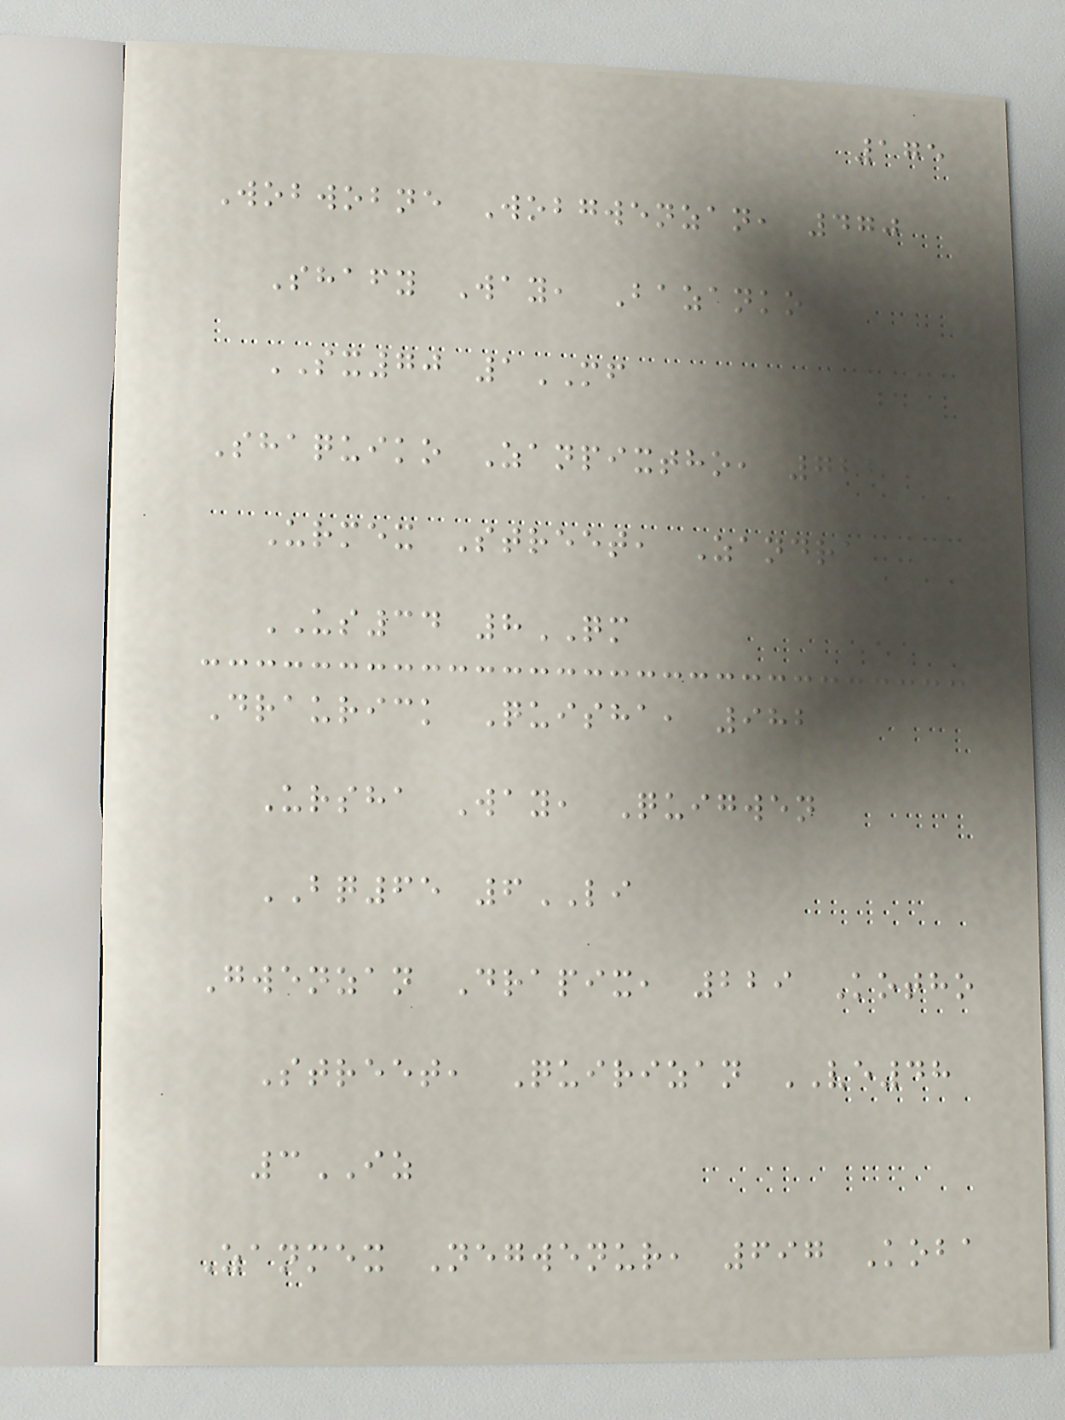175
Wobwobne Wobgwenzan, 470
Shafy Way, Bazanko
SX70 1MF
Shaquiko Zanpixtho, 722
Urmex Street, Zandra
US34 8QM
Draurick Quisha, 982
Ursha Way, Quigwen
BQ65 6LI
Gwenzan Drapix, 229 Kotho
Street, Quirizan VE48
3IZ
Zanmex Negwenur, 697 Koba
